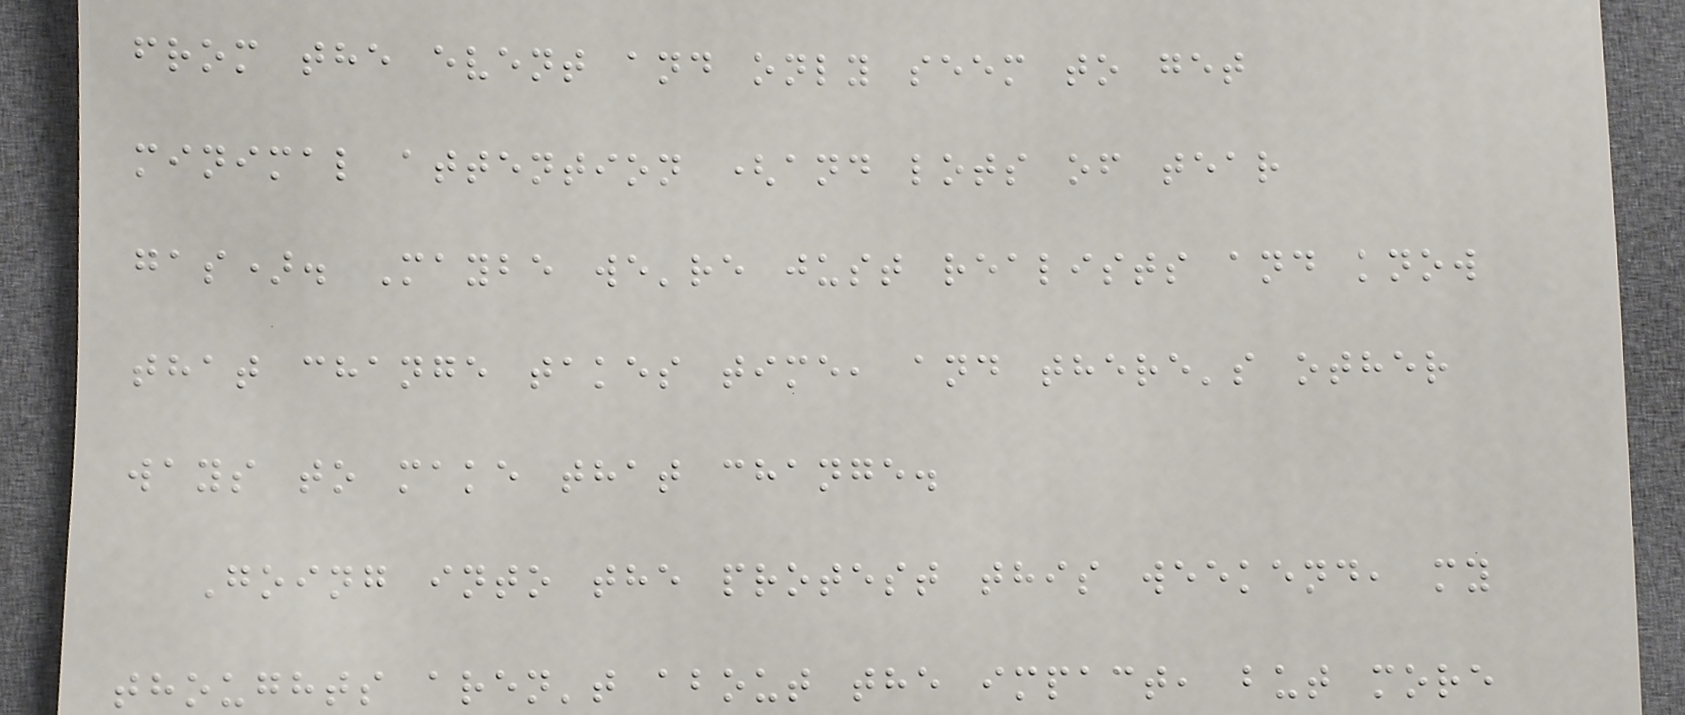from the event and only seem to get
minimal attention (and lots of tear
gas). Maybe we're just realists and know
that change takes time, and there's other
ways to make that change.
Going into the protest this weekend, my
thoughts aren't about the impact, but more
